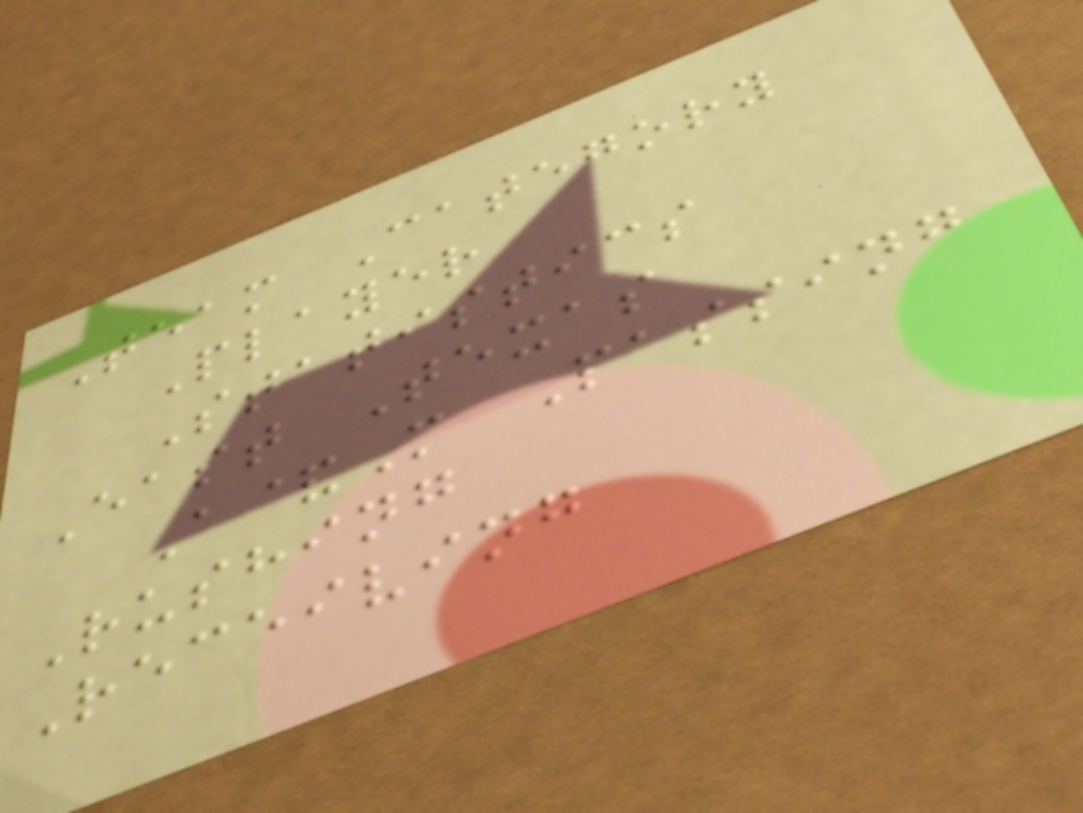Team Category
Player
Statistics
East Texas
A&M Passing
Rushing
Receiving
